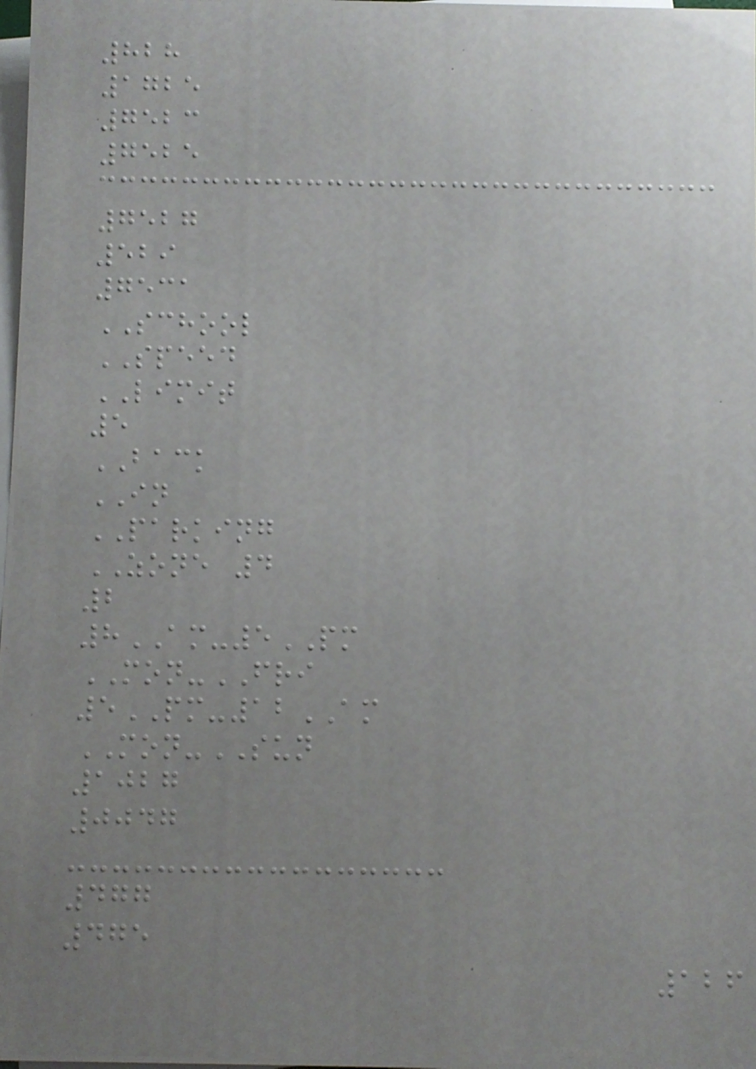828
1725
7523
7525
7527
529
7531
SCHOOL
SPEED
LIMIT
5
BACK
IN
PARKING
ZONE 4
2
8AM-5PM
MON-FRI
5PM-12AM
MON-SUN
1027
0047
477
475
126
